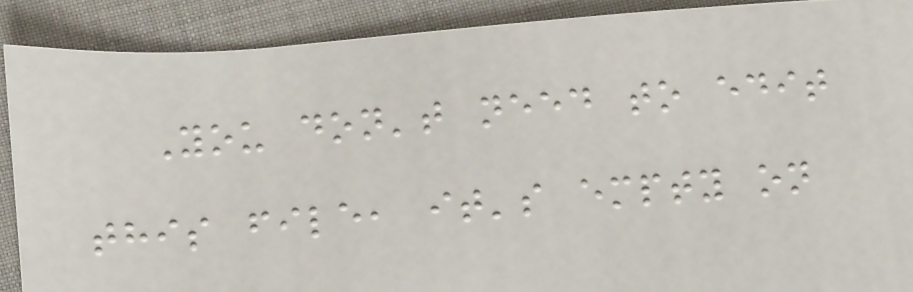You don't need to edit
this file, it's empty on
